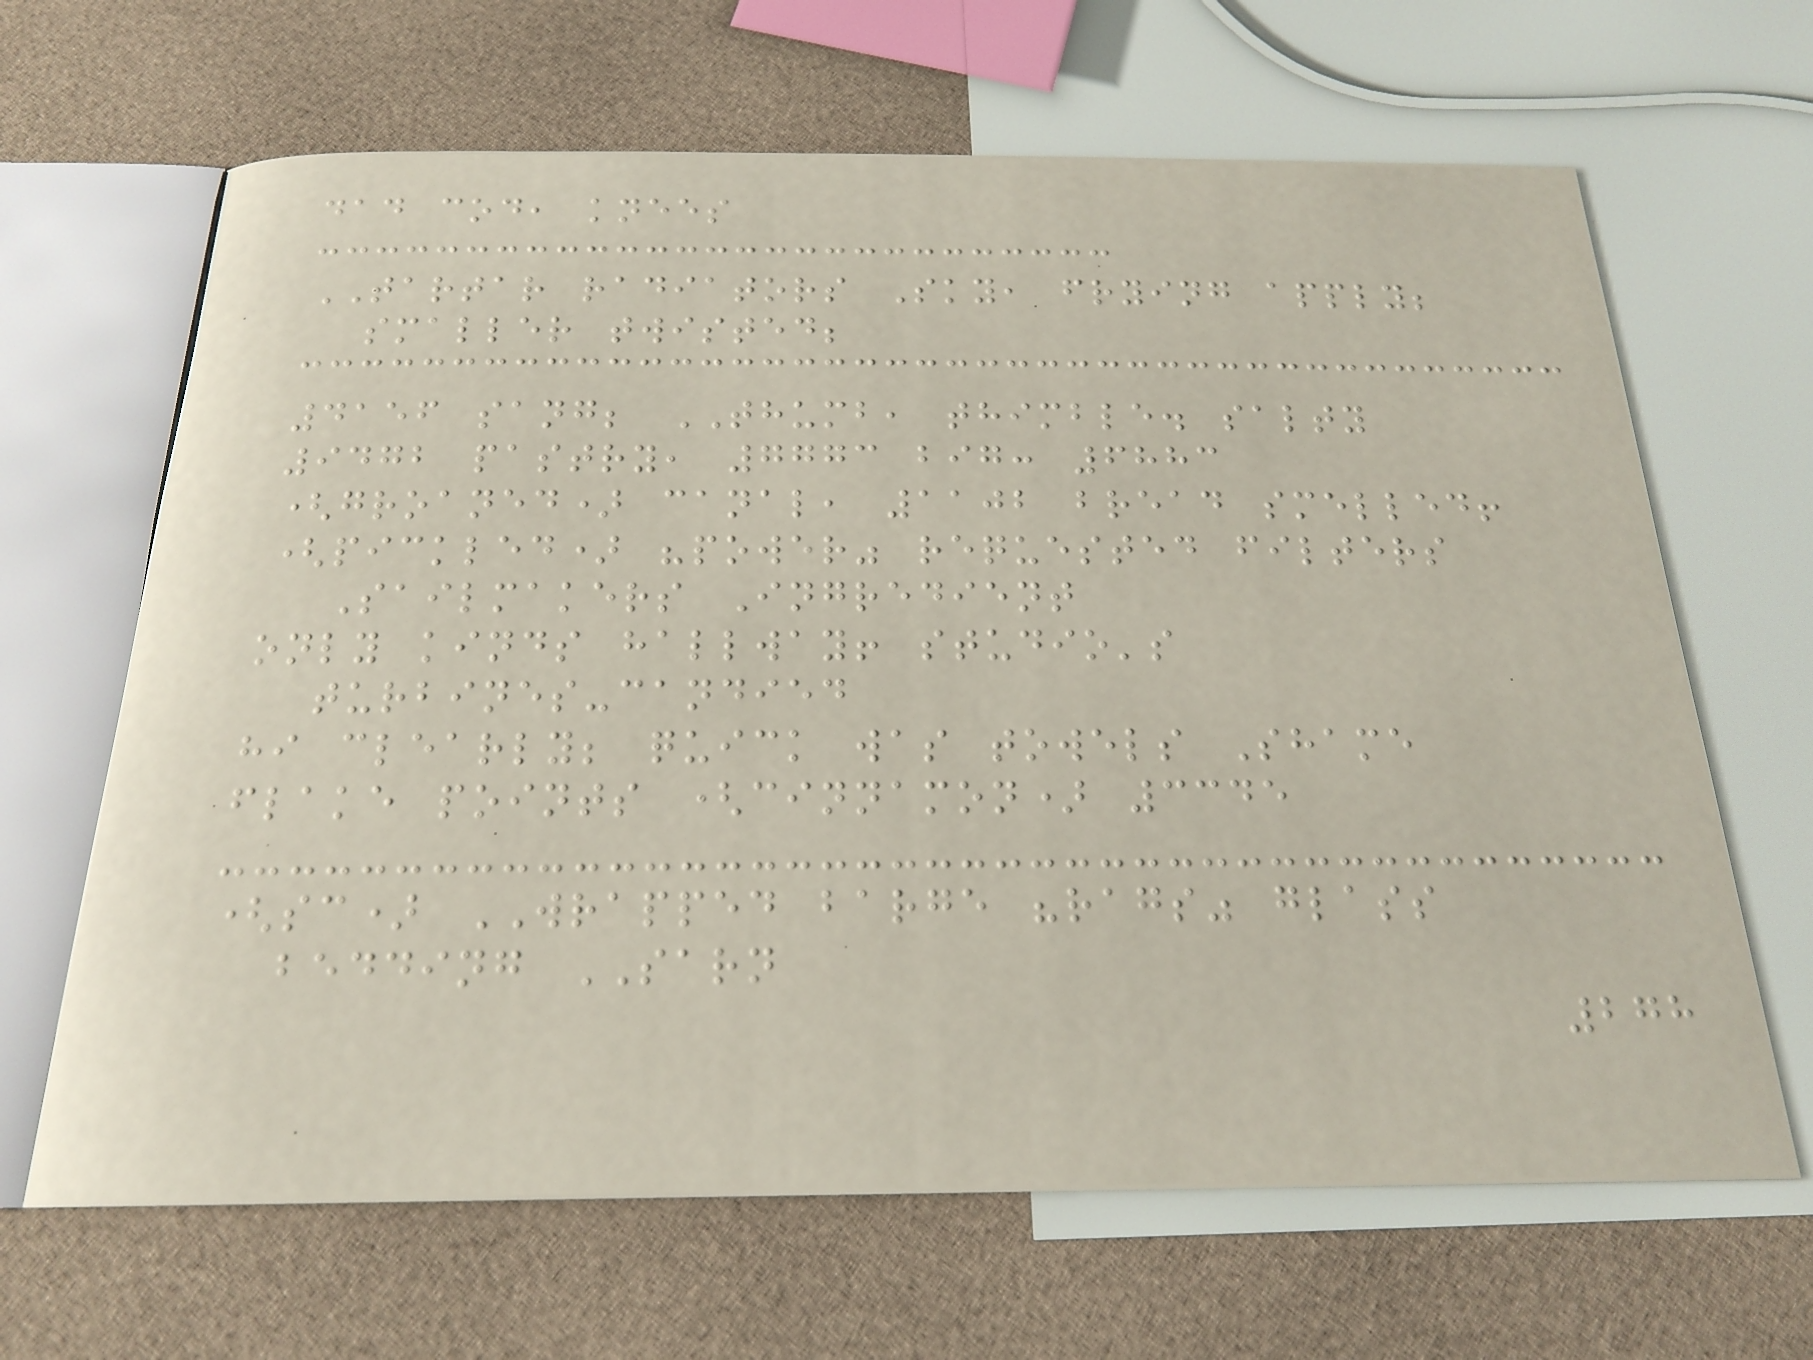dad cod, knees
TARTAR radiators Sky, frying apply;
smaller twisted;
4156 sang; THUMB, thimble. salty
9472 pastry, 7773 big: 6883
(groaned) canal, 1102 bread smelled!
(pickled) "power" requested filters
Sailmakers Ingredient
only kinds hallway! studio's
turbines-candied
hi clearly; quick was towels Shame
flake points (cinnamon) 3345
(sc) WRAPPED barge "rags" glass
bedding SARN
278
